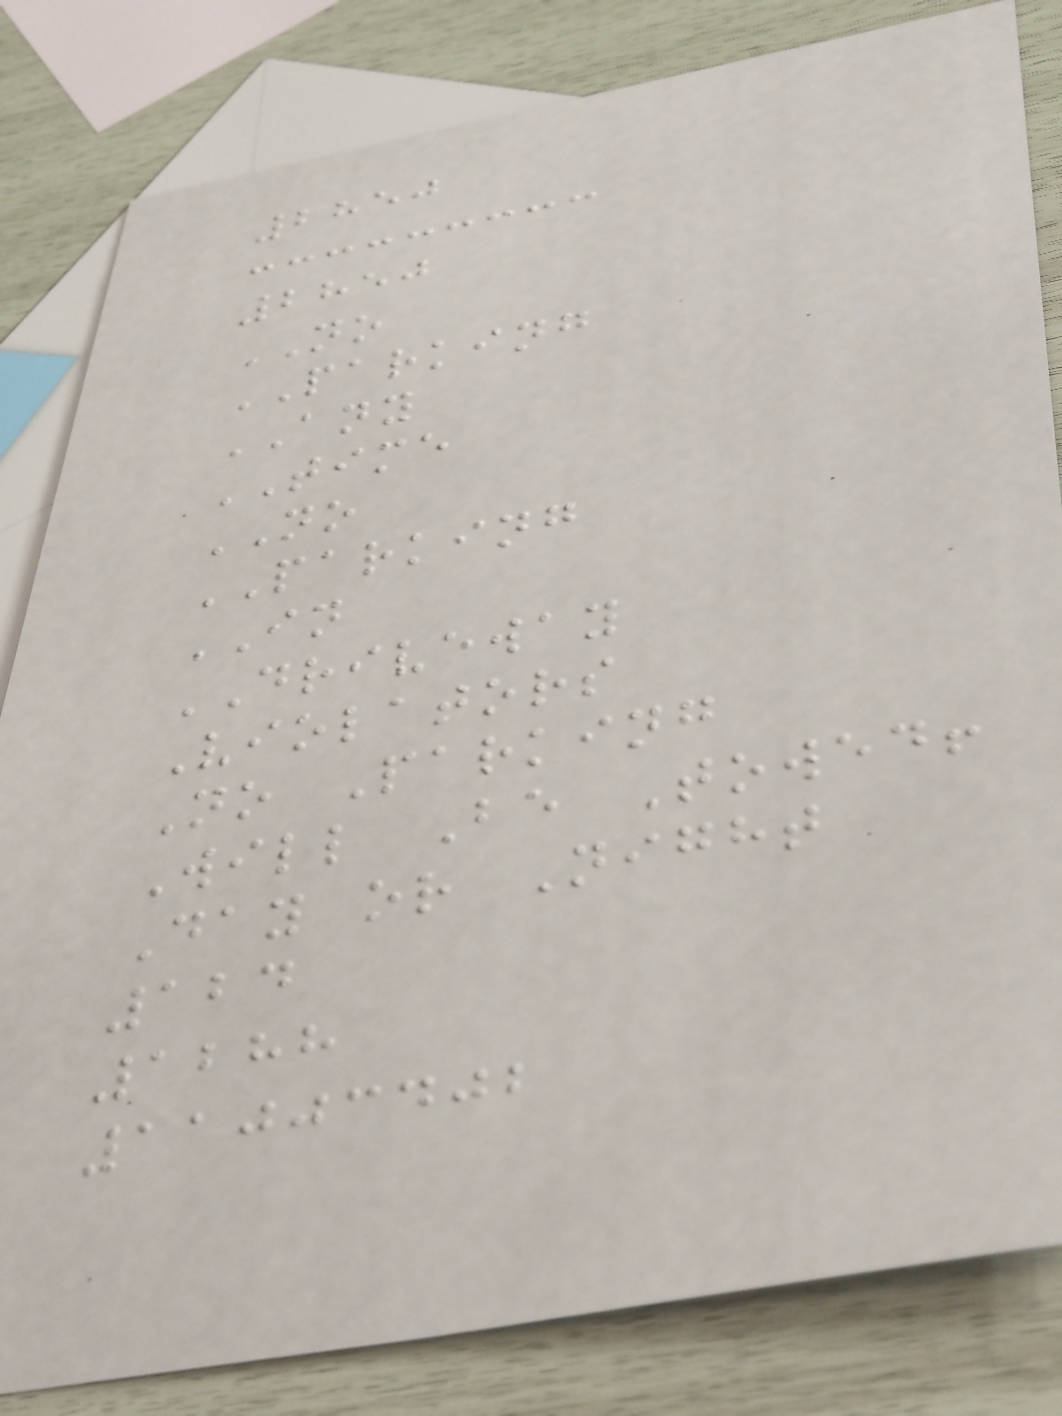2850
2850
NO
PARKING
ANY
TIME
NO
PARKING
IN
DRIVEWAY
Violators
No Parking
Will Be Towed!
Day or Night
124
1288
11003402
